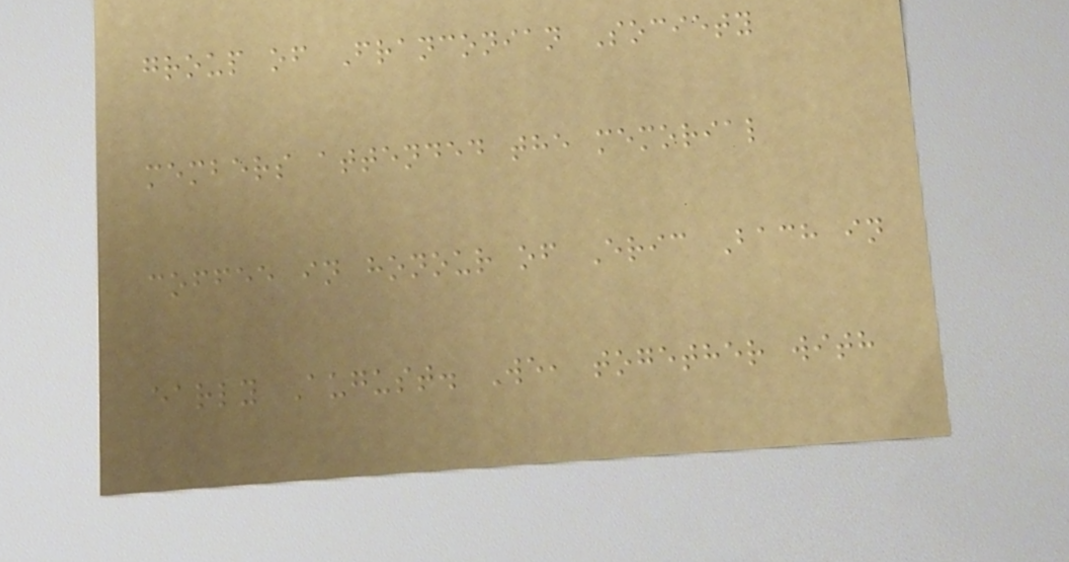group of Franconian Society
members attended the memorial
coffee in honour of Eric Bach in
early August. We, together with
